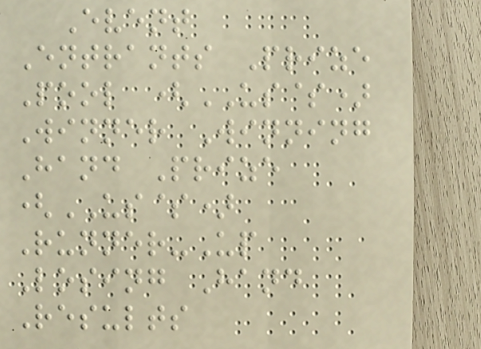Event
Entrants Prize
Pool (US$)
Winner Winning
Hand Prize
(US$)
Runner-Up
Losing Hand
Results
